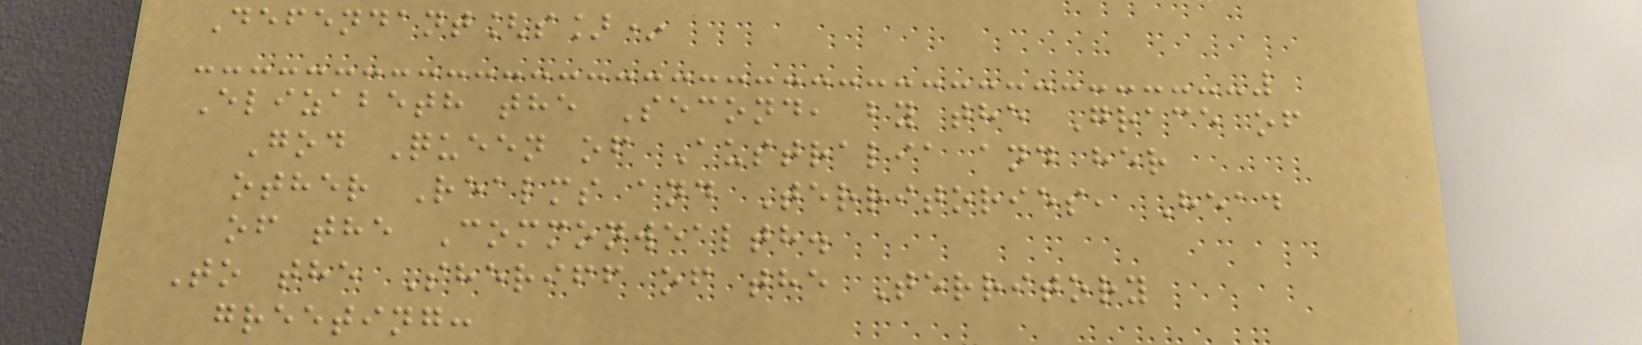Defendant[s]*
Elizabeth the Second, by the Grace of
God Queen of Australia and her
other Realms and Territories, Head
of the Commonwealth.
To the Sheriff of the Territory
greeting:
